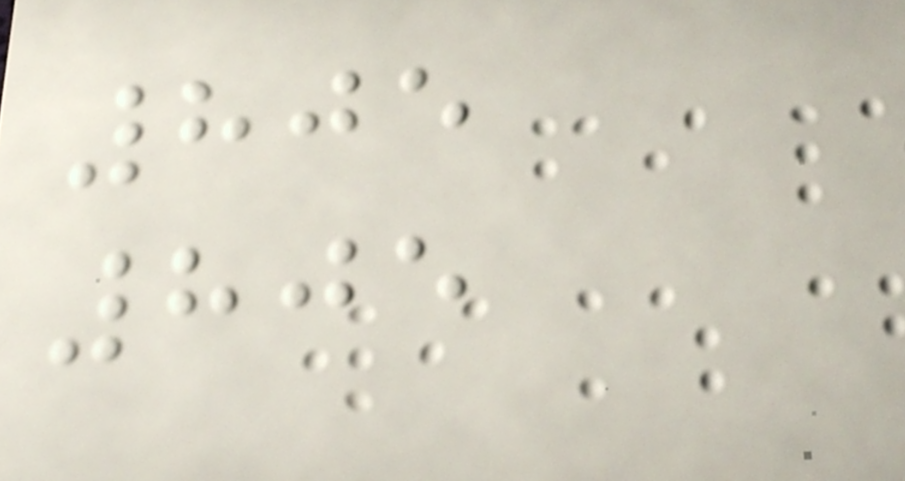805
805
